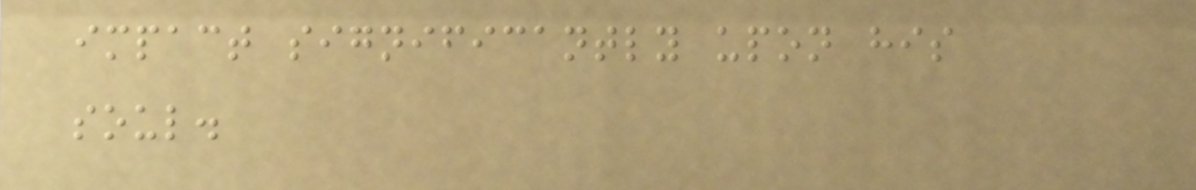impact significantly upon his
soul.
